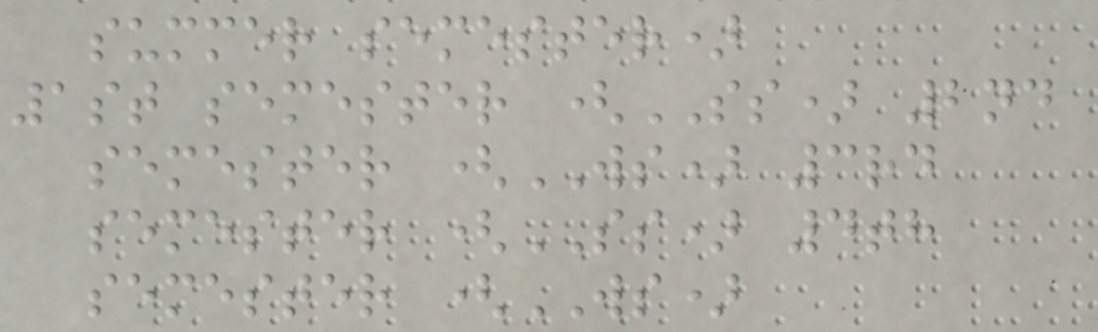summer semester)
1st semester (SS) 2nd
semester (WS) 3rd
semester (SS) 4th
semester (WS)
